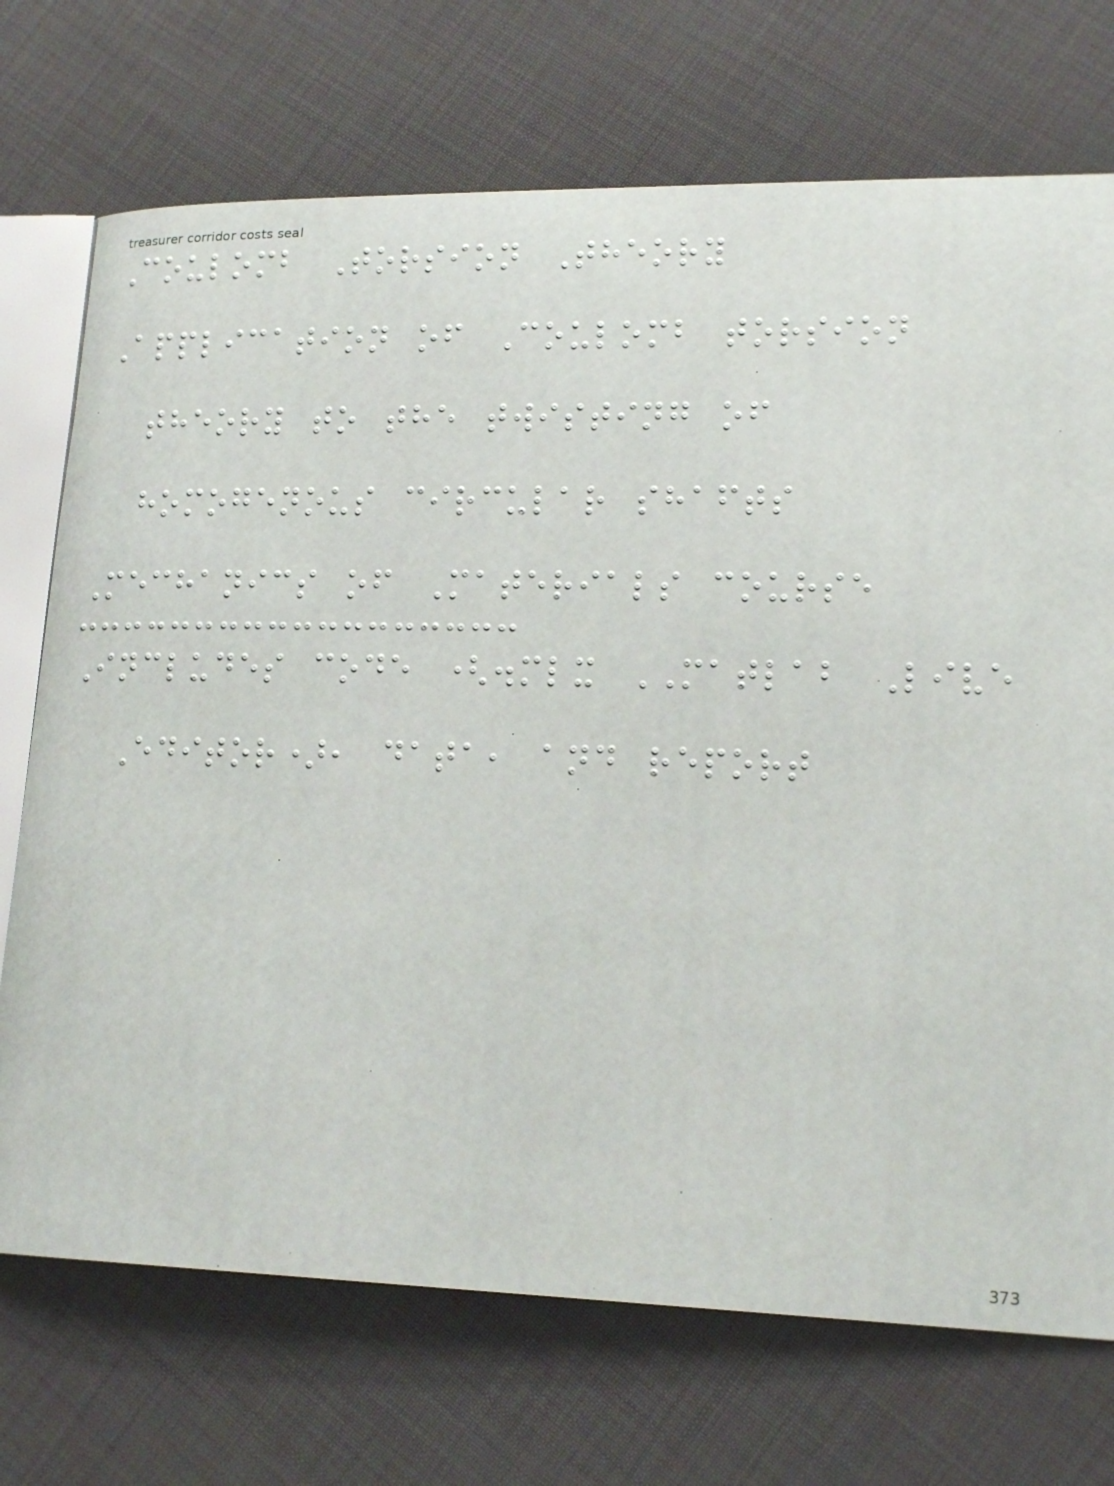Coulomb Torsion Theory
Application of Coulomb torsion
theory to the twisting of
homogenous circular shafts
Mechanics of Materials course
Includes code (.mlx MATLAB Live
Editor), data, and report
